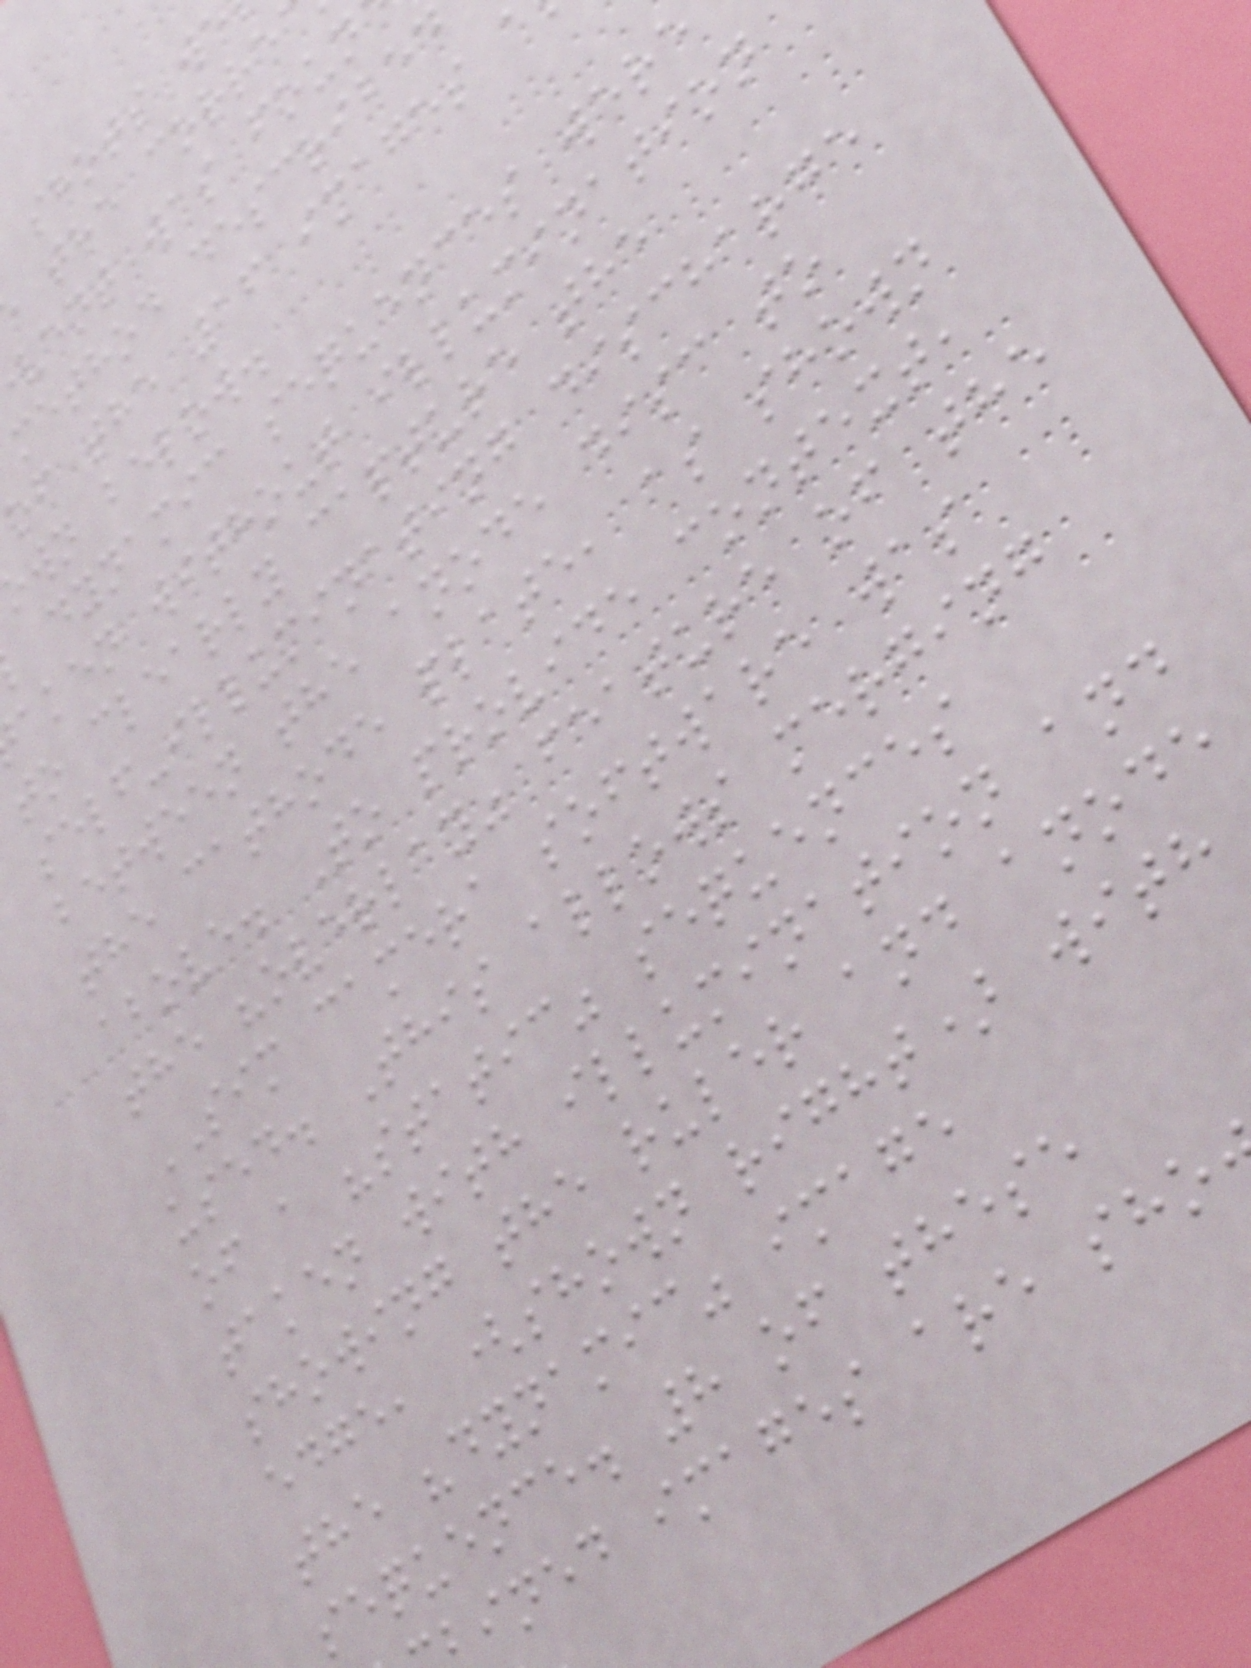shots we
the corre
vent was foun
method described
of the 16 images
wn below.
dynamic sequences were
aken without illumination
to clearly capture the
self-illuminating discharge
between the anode disc to
the cathode plate, as shown
above. To provide context,
the "overlay" feature of the
SIM camera software was
used. This allows merging
of a "static" sequences
taken with illumination and
showing the ruler and anode
edge, (shown right) with
the "dynamic" image
sequence. 8 of these
ined images are sho
